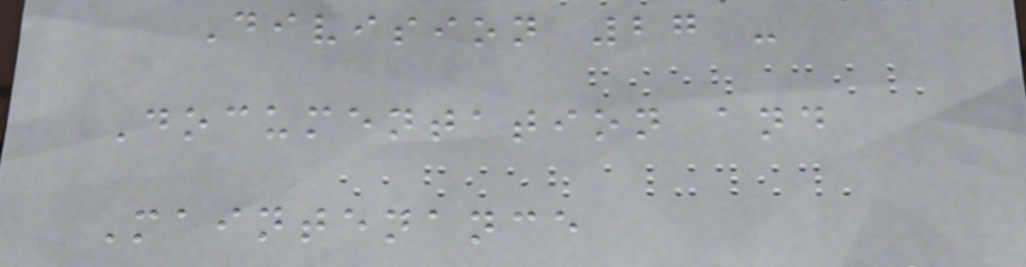Division 27 -
Documentation and
Maintenance
